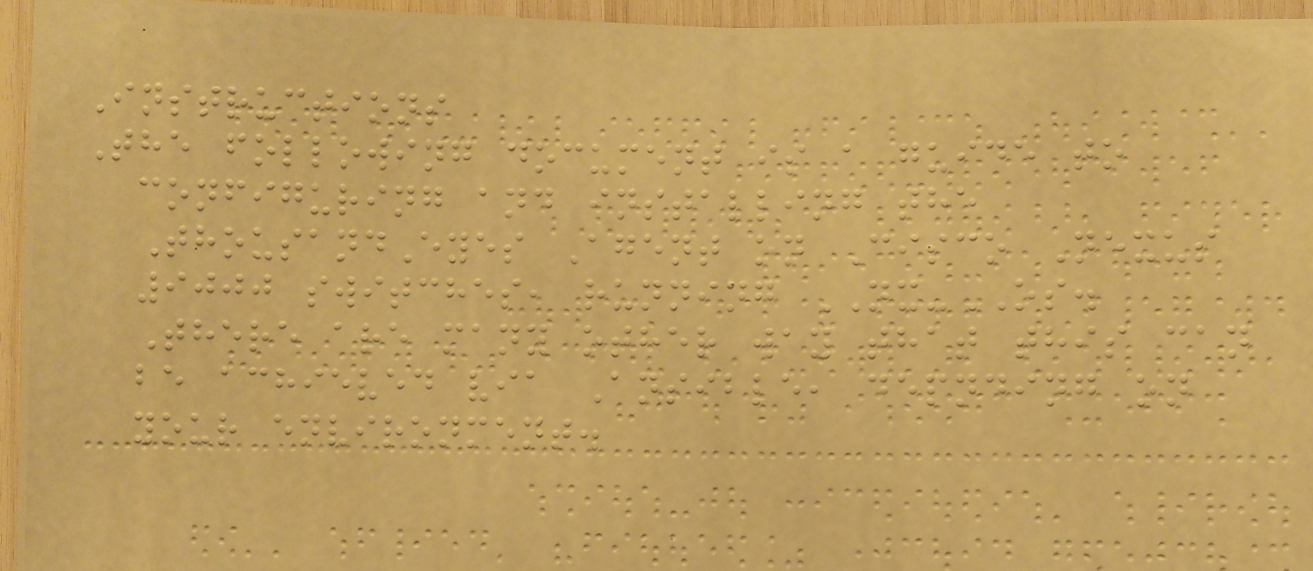Instructions
The following document is a guide to
configuring and installing the
ThousandEyes Agent on Cisco Nexus
9000 switches, running NX-OS.
There are many other way that this can
be achieved via Ansible, depnding on
your environment.
